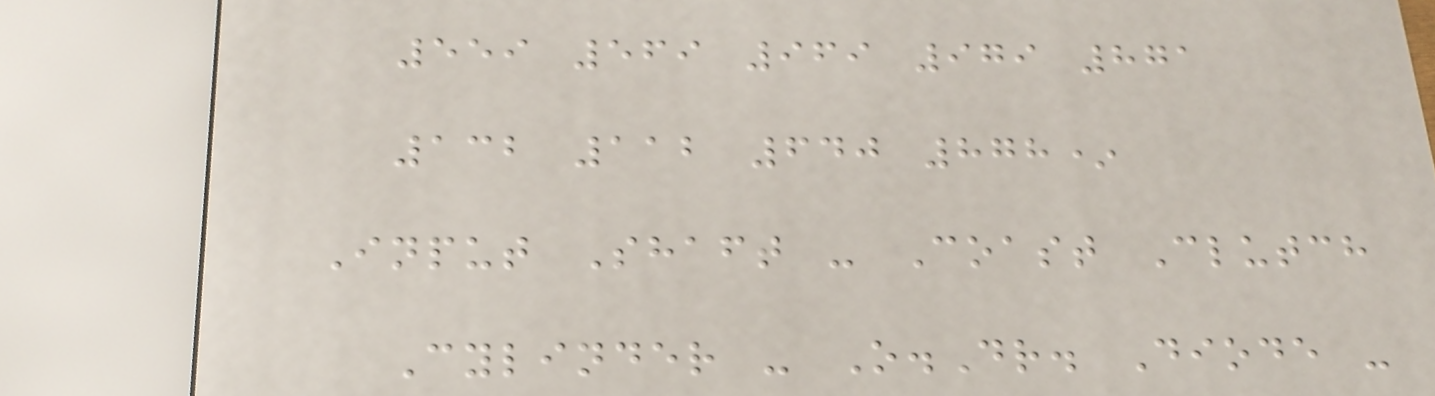559 569 969 979 871
132 112 640 878*
Input Shaft - Coast Clutch
Cylinder - O.Dr. Diode -
